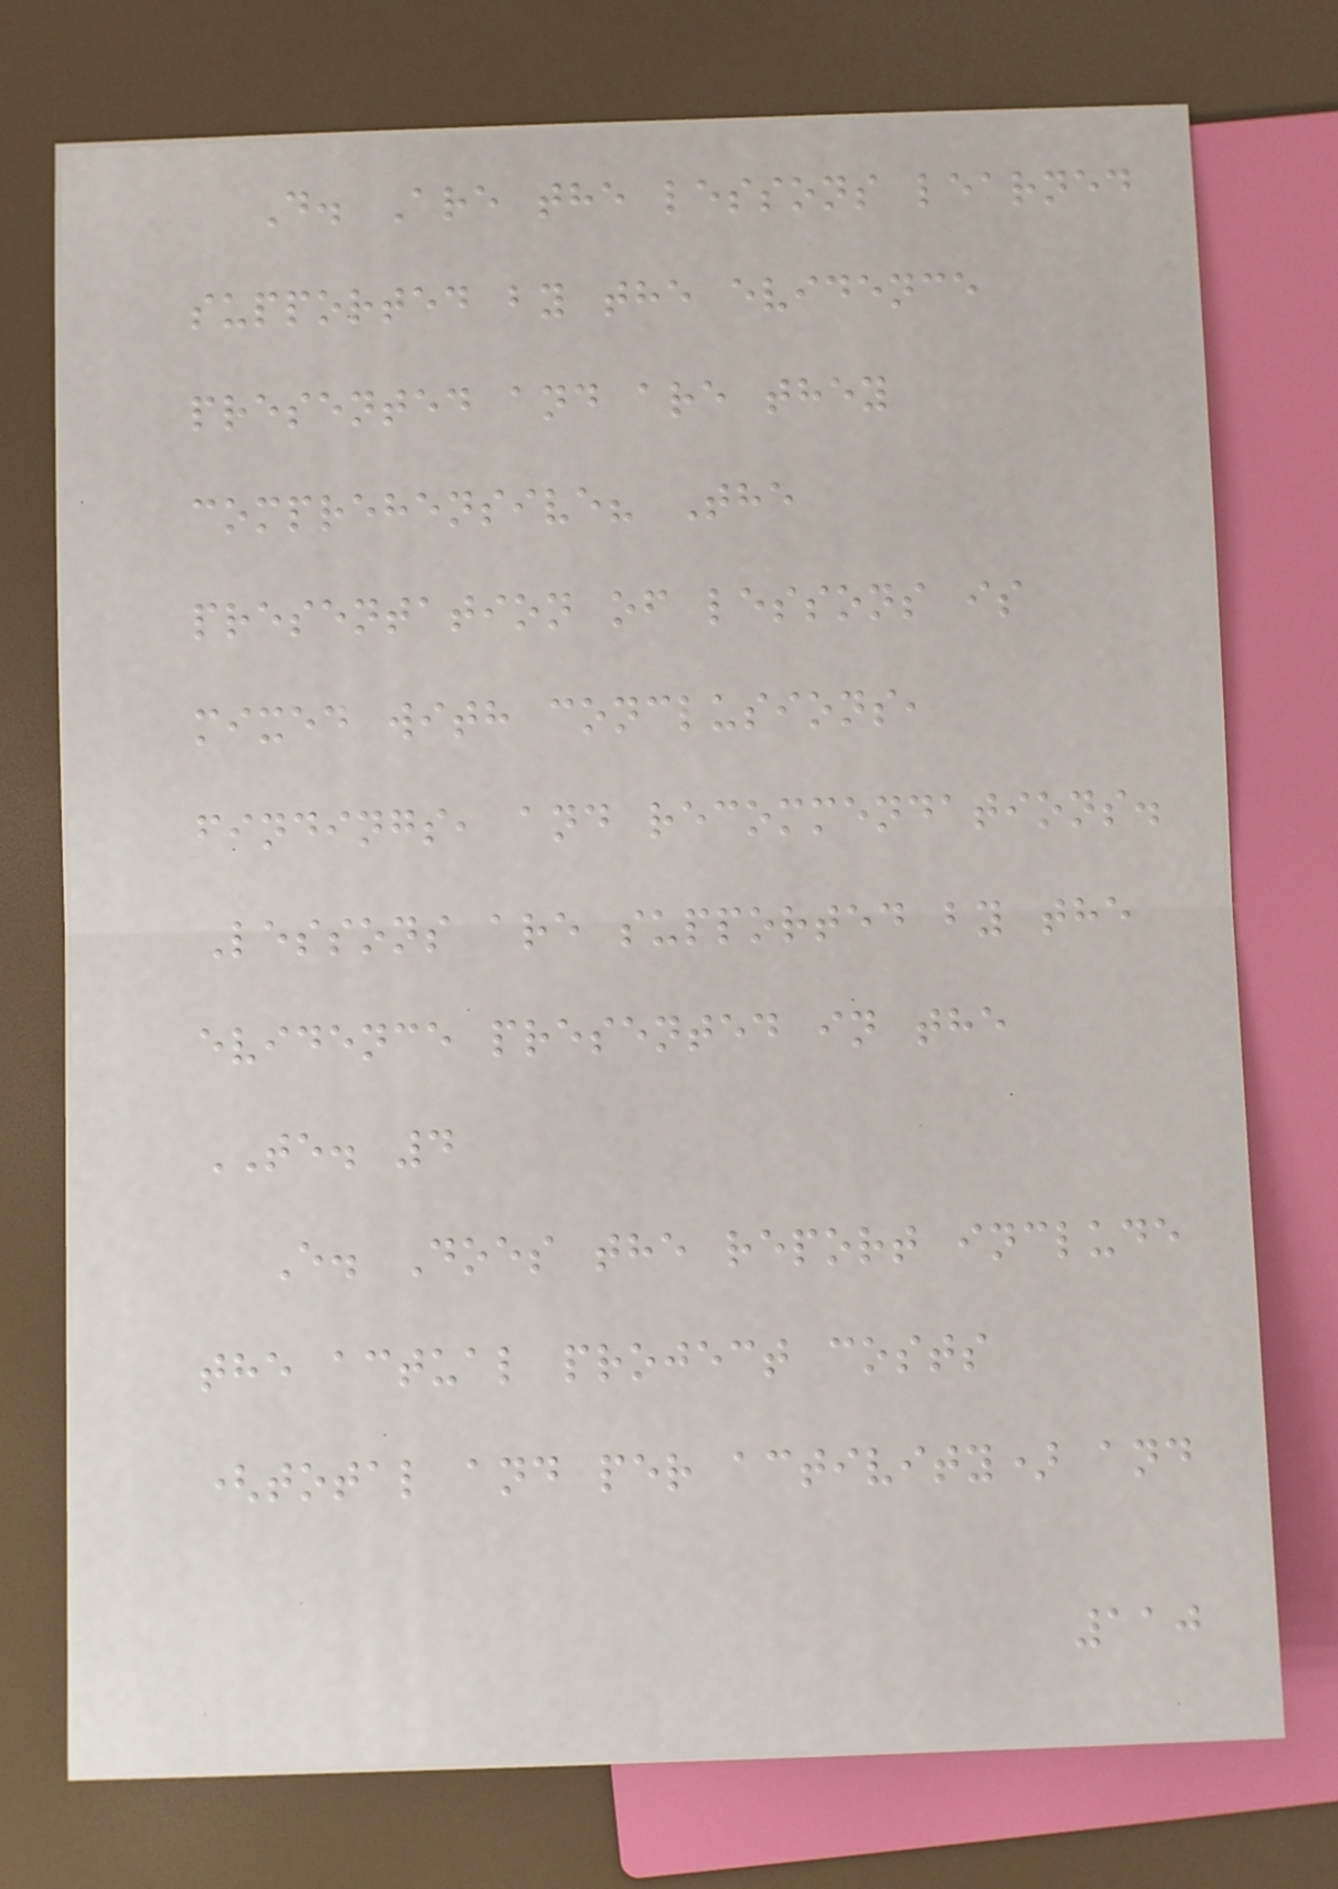D. Are the lessons learned
supported by the evidence
presented and are they
comprehensive? The
presentation of lessons is
mixed with conclusions,
findings, and recommendations.
Lessons are supported by the
evidence presented in the
TE. 4
E. Does the report include
the actual project costs
(total and per activity) and
110
